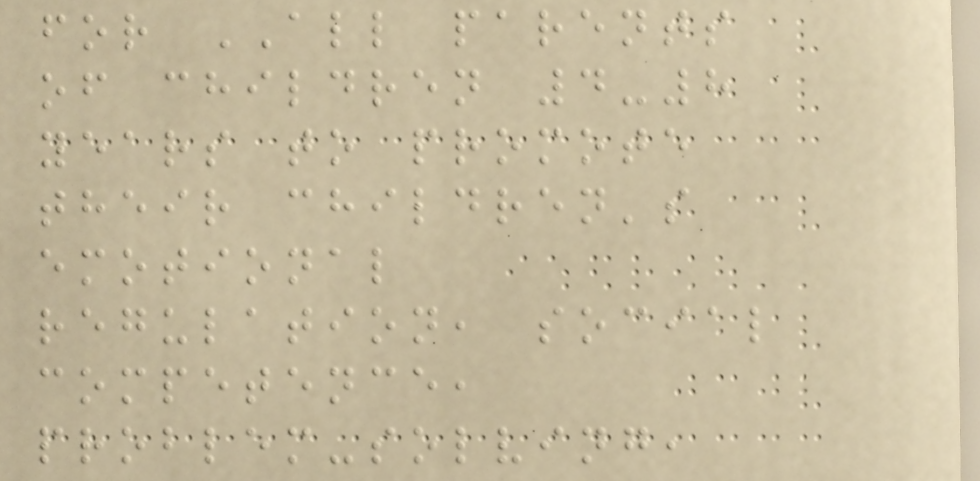for ALL parents
of children 4-8
years to promote
their children's
emotional
regulation, social
competence,
problem-solving,
